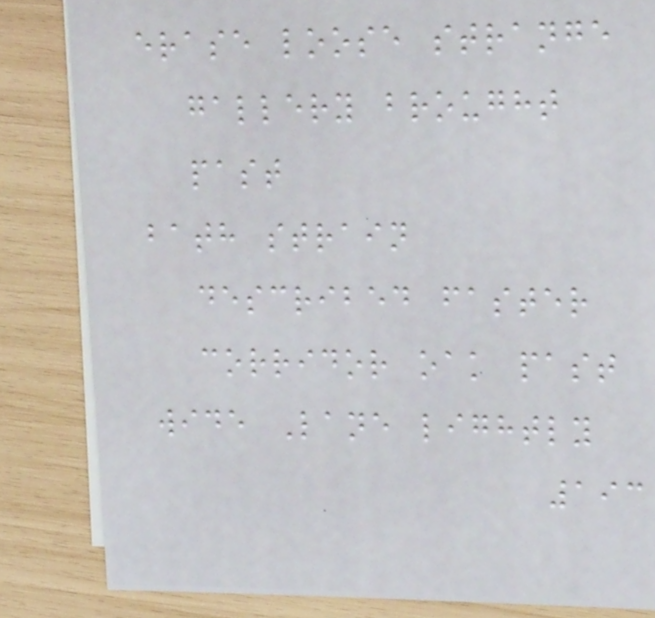erase loose strange
gallery brought
past
bath strain
described faster
corridor oak past
wide Lane lightly
193
